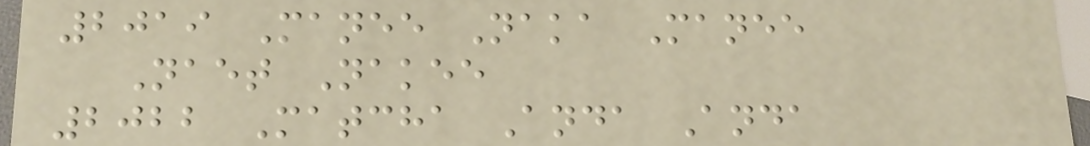2019 Manee Naka Manee
Naet Nakee
2022 Matcha Anda Anda
